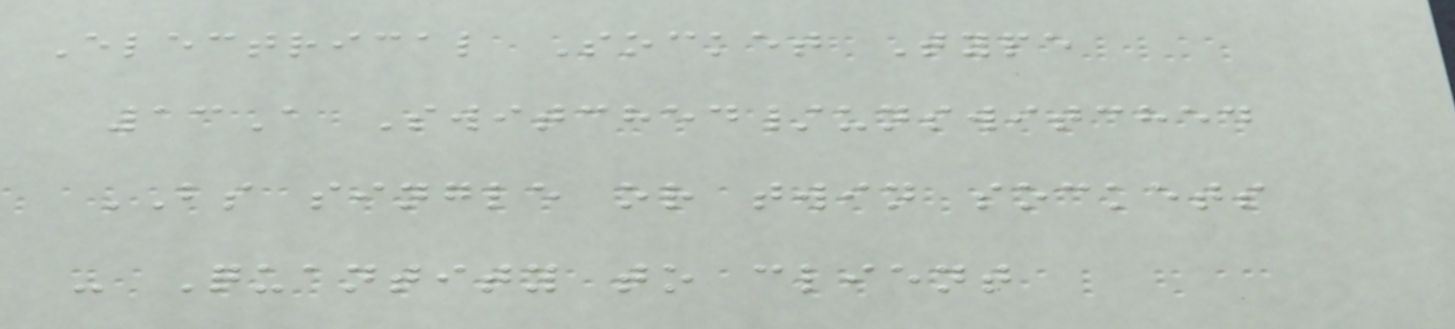Electrical Socket Type
13A Switched/unswitched
BS single or twin sockets
- Quantity to client
